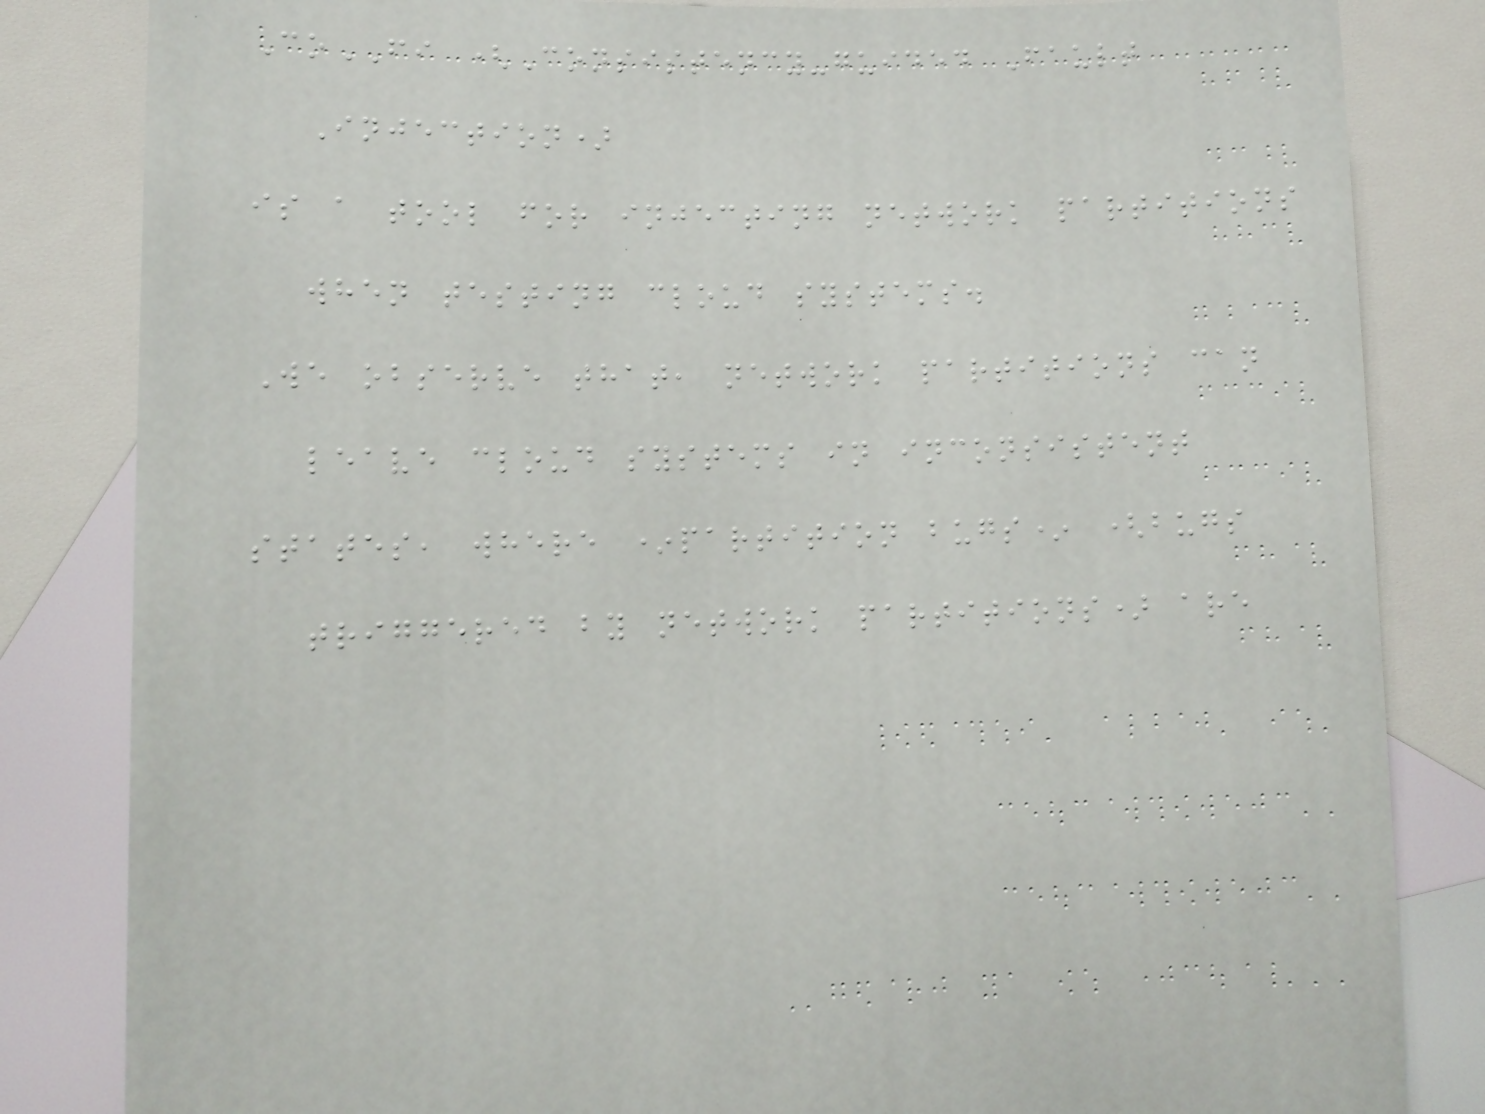CoFI (Consistency-guided Fault
Injection)
is a tool for injecting network partitions
when testing cloud systems.
We observe that, network partitions can
leave cloud systems in inconsistent
states, where *partition bugs* (bugs
triggered by network partitions) are
